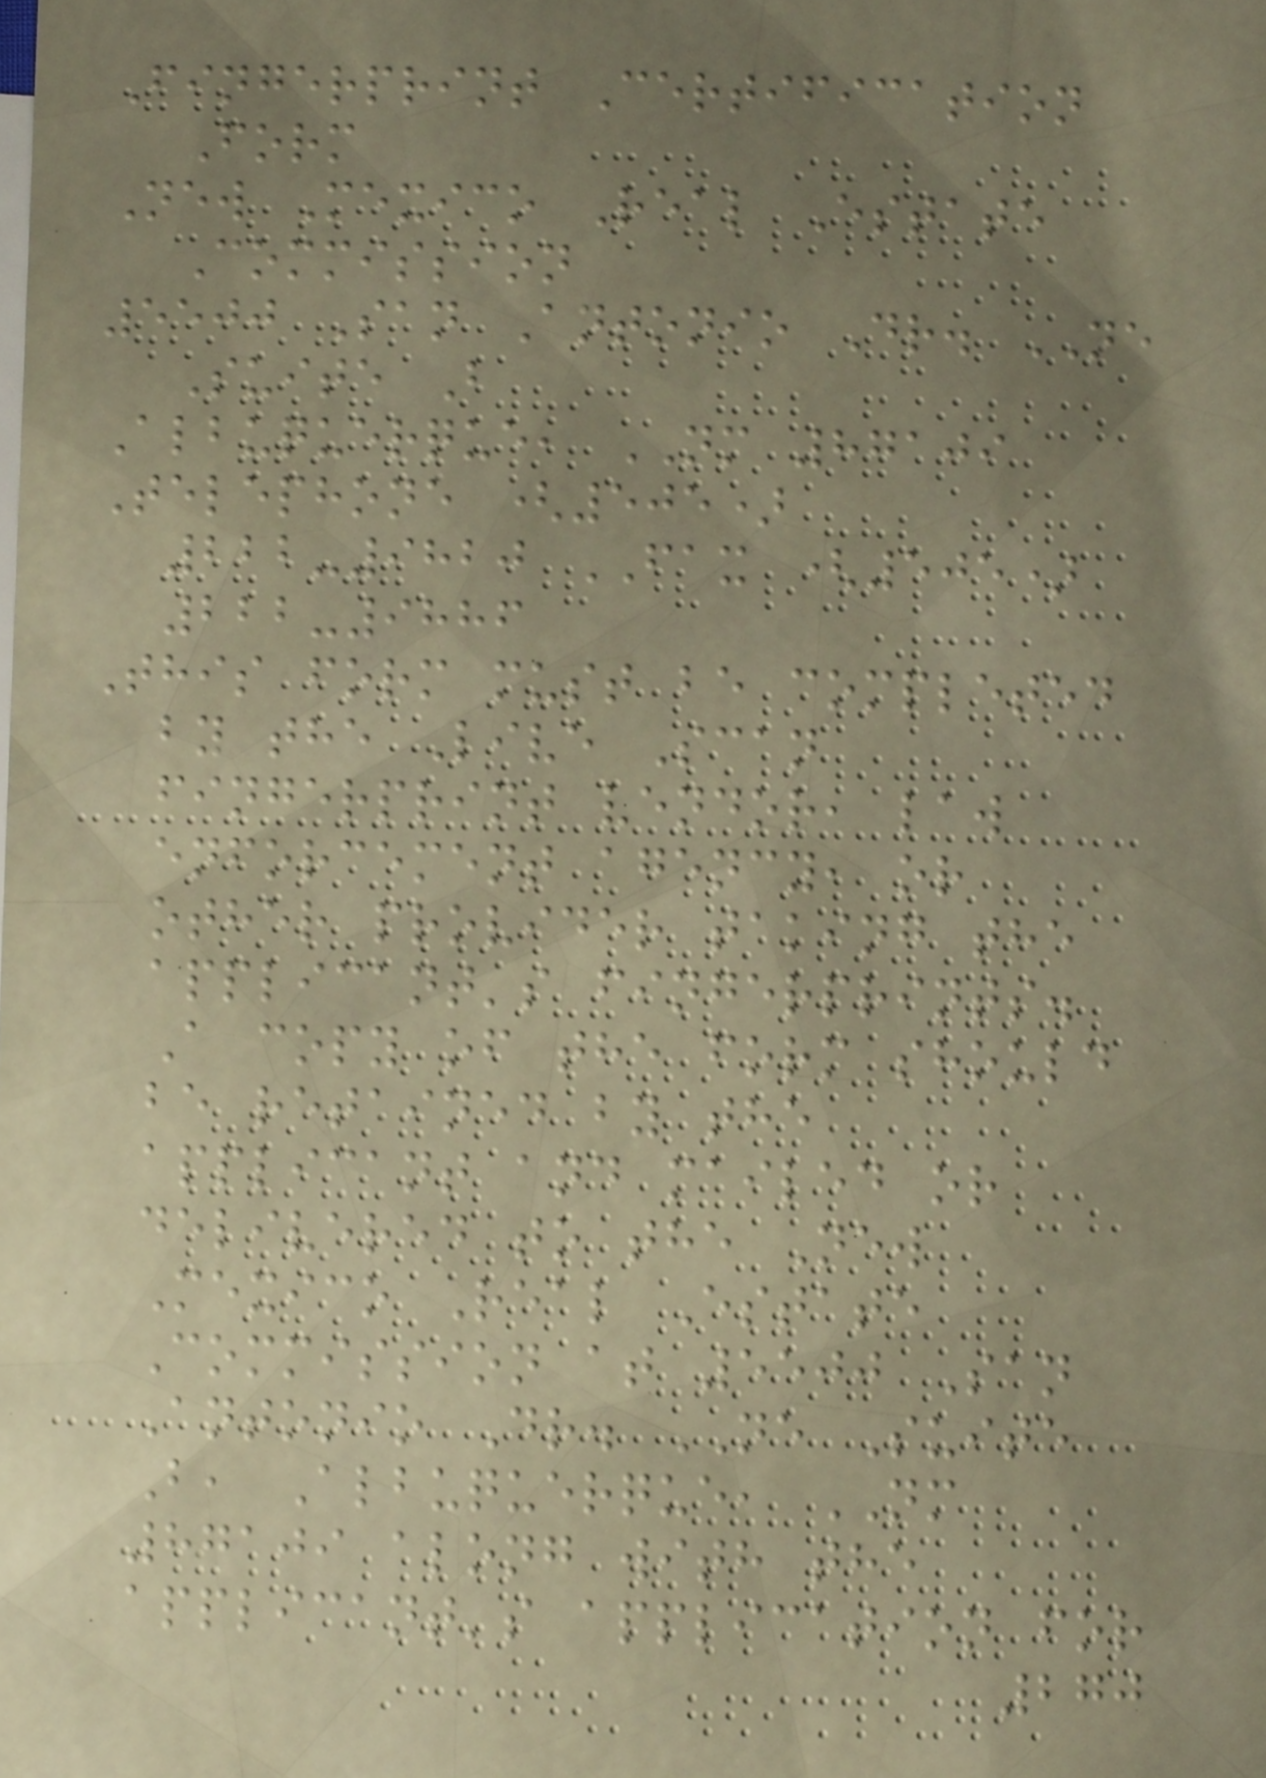Fingerprint Certification
Form
New Mexico Real Estate
Commission
5500 San Antonio Dr. NE
Suite B
Albuquerque, NM 87109
Telephone (505)
222-9820 FAX (505)
222-9886
This form must be completed
by the Live Scan
fingerprint vendor, law
enforcement agency, or
other provider taking the
applicant's fingerprints.
A copy of the form should
be retained by the
applicant and mailed or
delivered to the New
Mexico Real Estate
Commission at 5500 San
Antonio Dr. NE Suite
B, Albuquerque, NM
87109 along with the
applicant's application for
270
